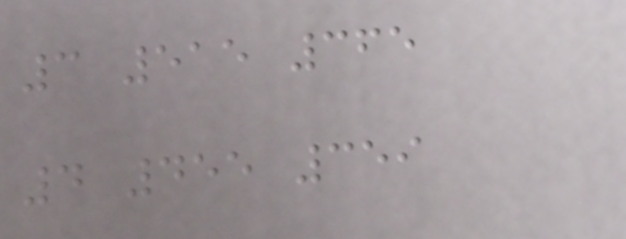3 515 365
4 455 359
